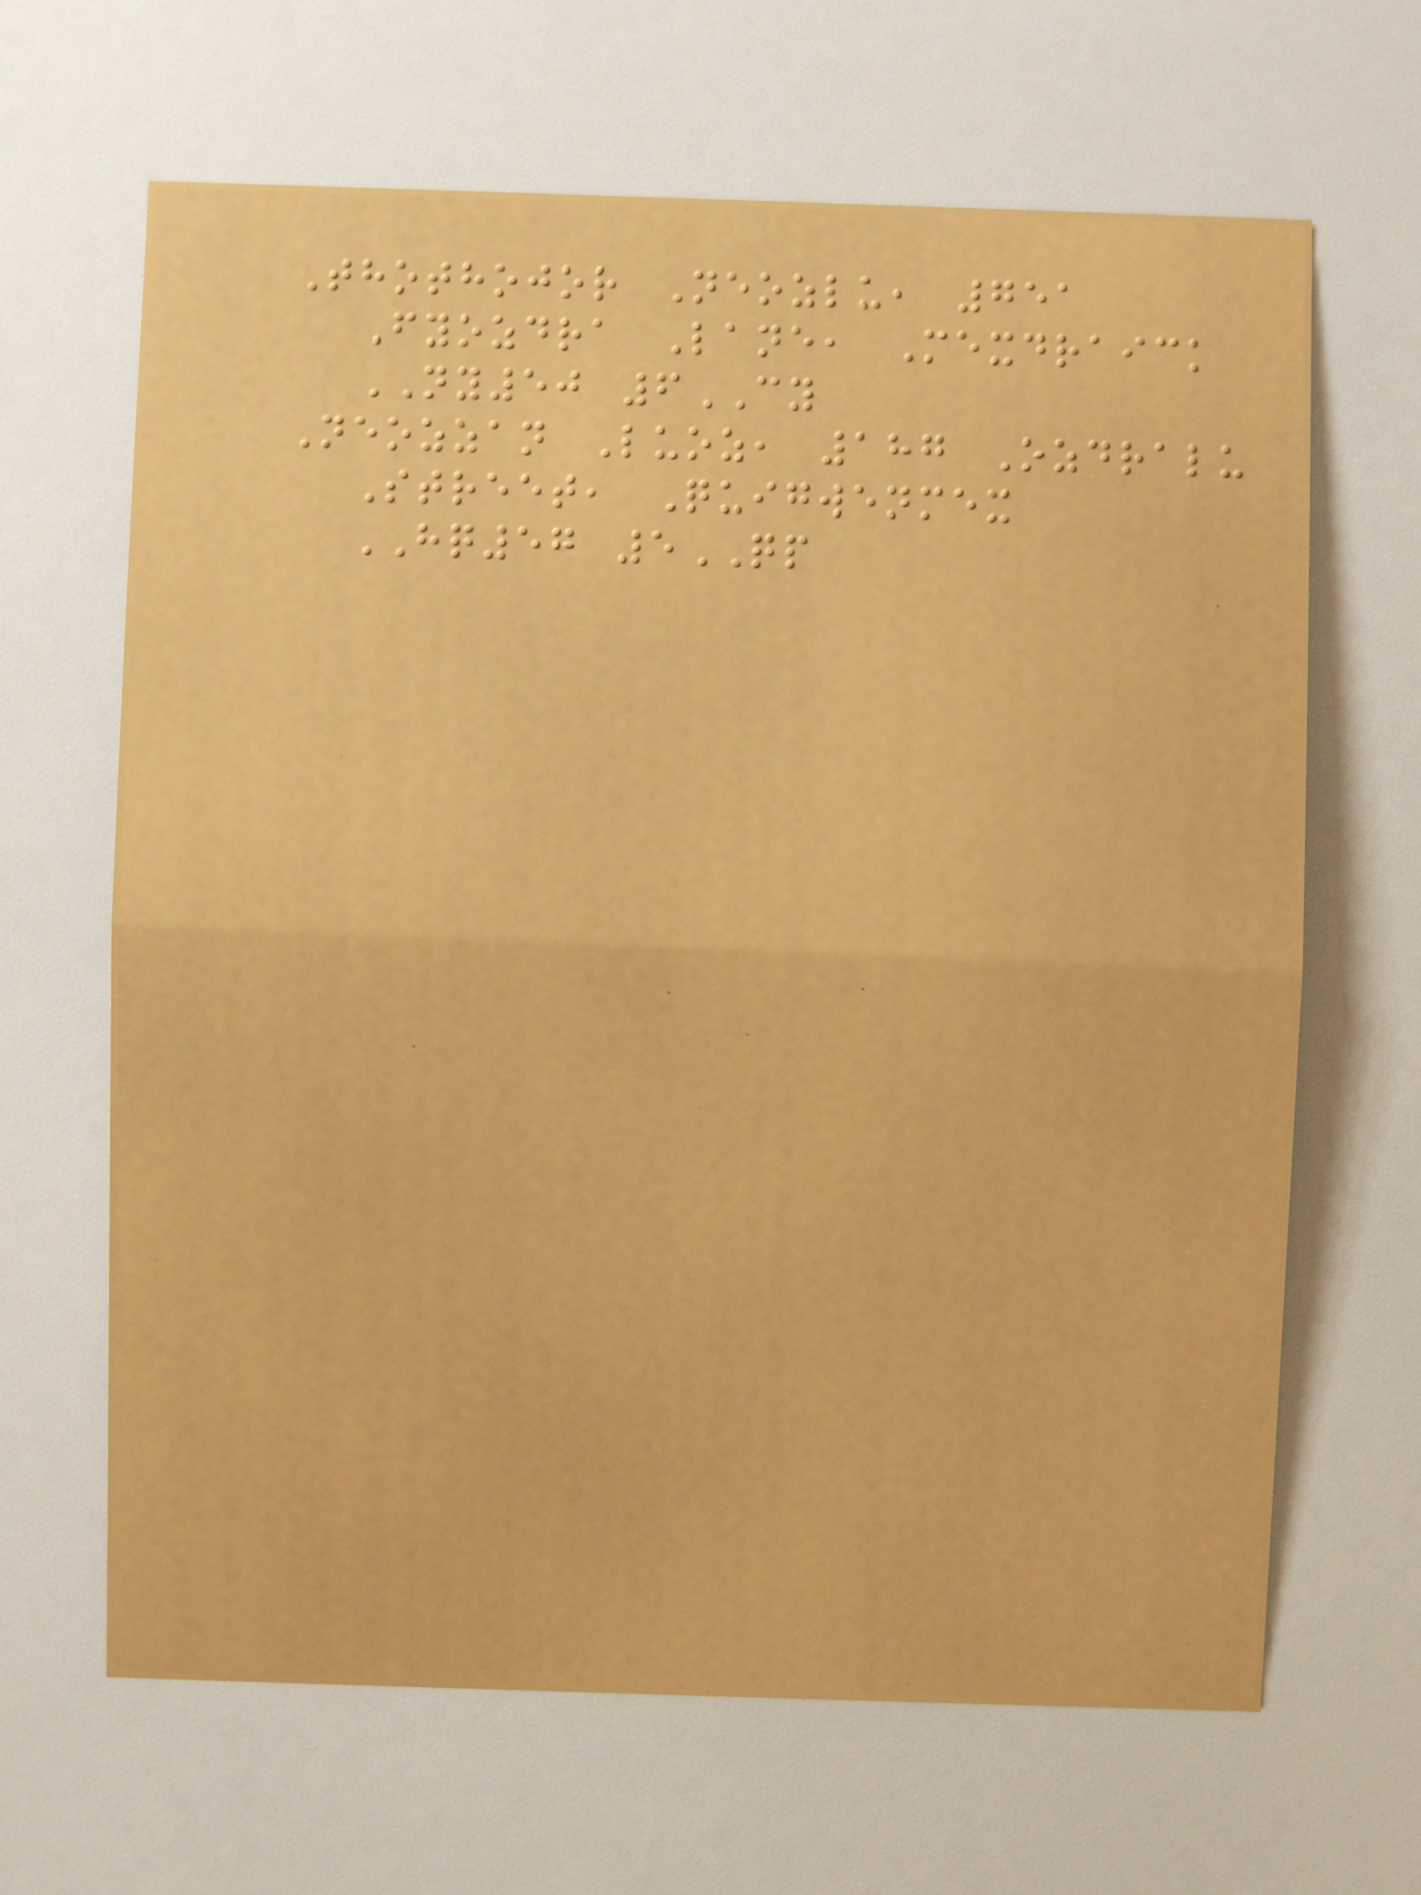Thothojor Neozlu, 751
Fyozdra Lane, Mexdraick
NY50 6CY
Neozzan Luoz, 187 Ozdralu
Street, Quigwenmex
HQ57 5QP
